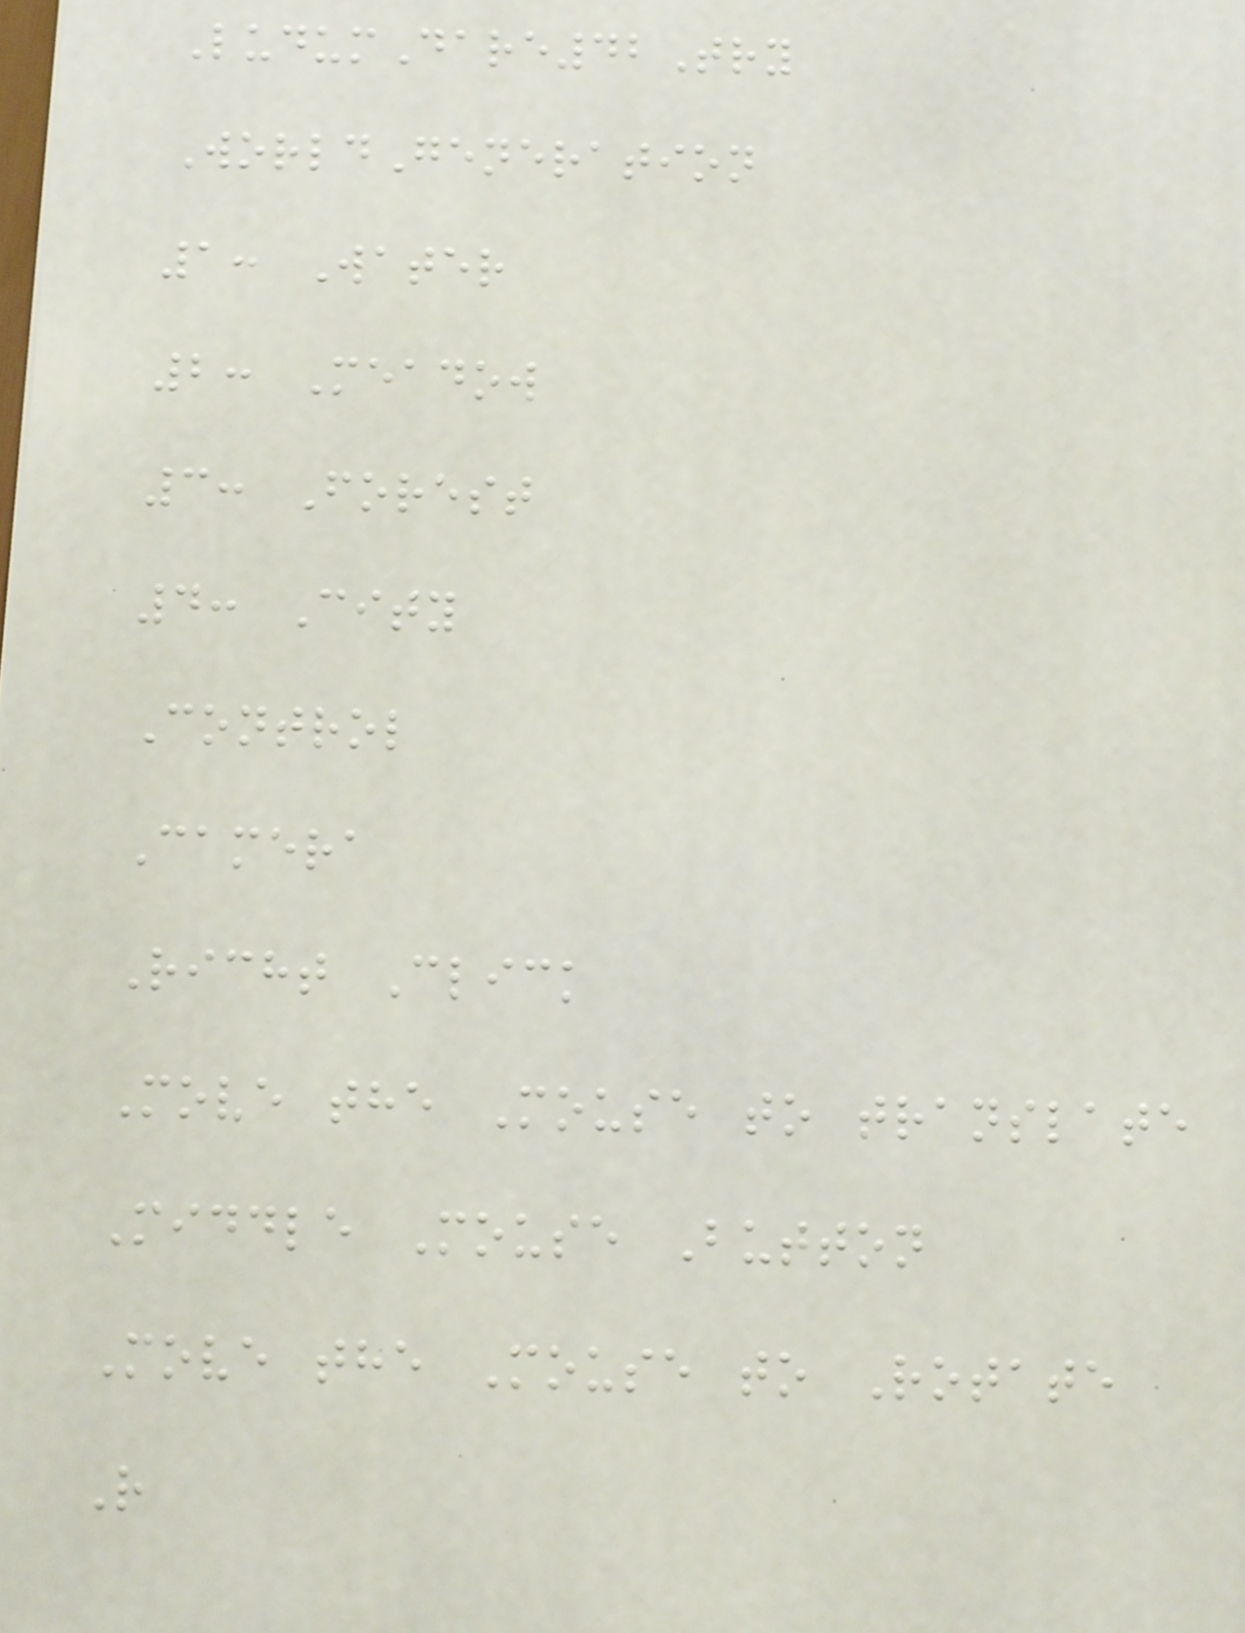LudumDare42Try
WorldGeneration
1: Water
2: Meadow
3: Forest
4: City
Control
Camera
Richt Click
Move the Mouse to translate
Middle Mouse Button
Move the Mouse to Rotate
R
